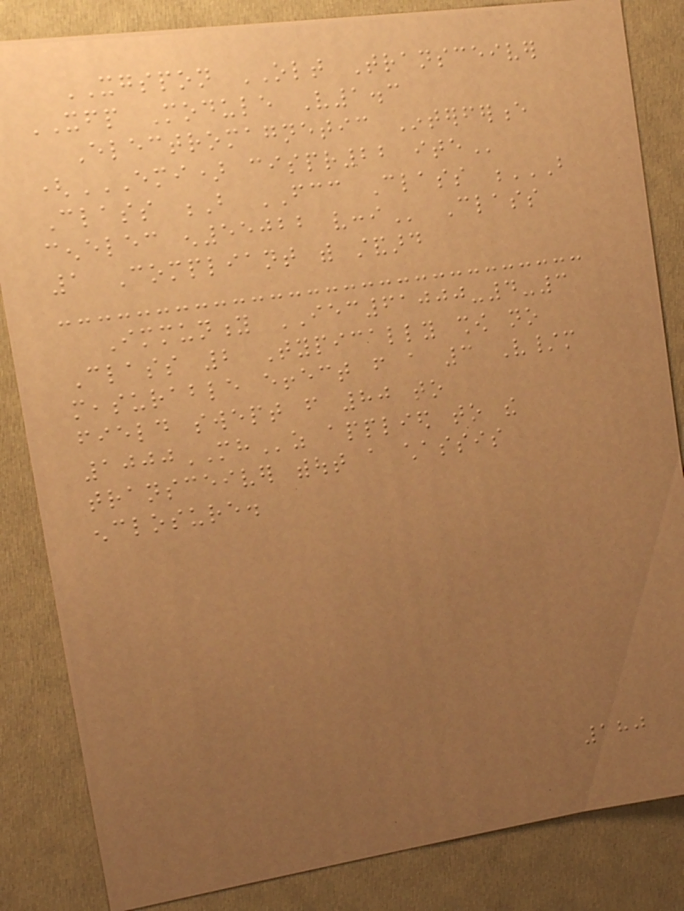XGSPON OLT Transceiver
XFP Module V1.3
Electromagnetic Interference
(EMI) CISPR22 ITE
Class B FCC Class B
CENELEC EN55022 VCCI Class
1 Compliant with standard
Immunity IEC61000-4-3
Class 2 Typically show no
measurable effect from a 3 V/m
field swept from 80 to
1000MHz applied to the
transceiver without a chassis
enclosure.
180
